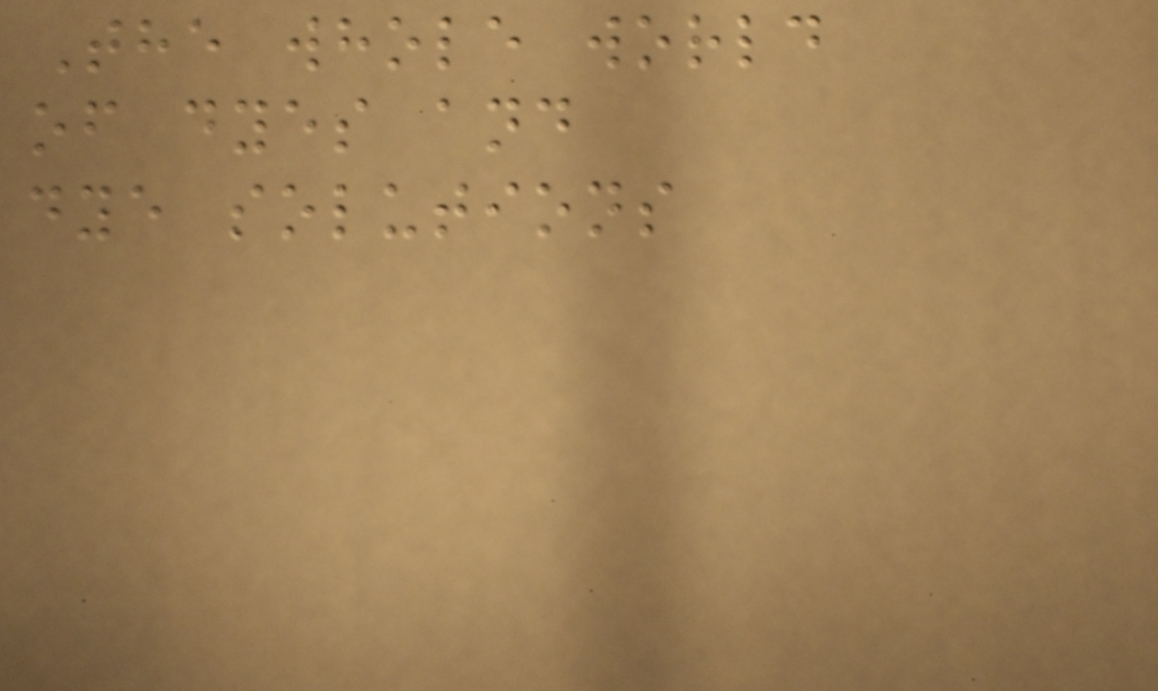The whole world
of dyes and
dye solutions
